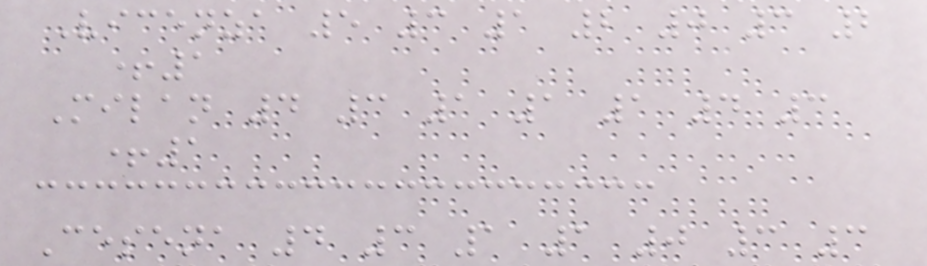Vicenza 5 3 1 2 0 3 2
+1
Milan 4 3 1 1 1 4 3
+1
Cesena 4 3 1 1 0 3 3
